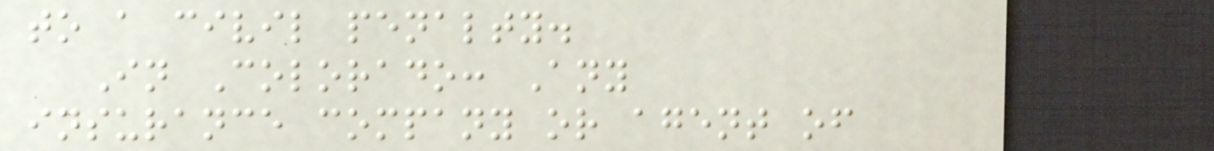to a civil penalty.
In Colorado: Any
insurance company or agent of
